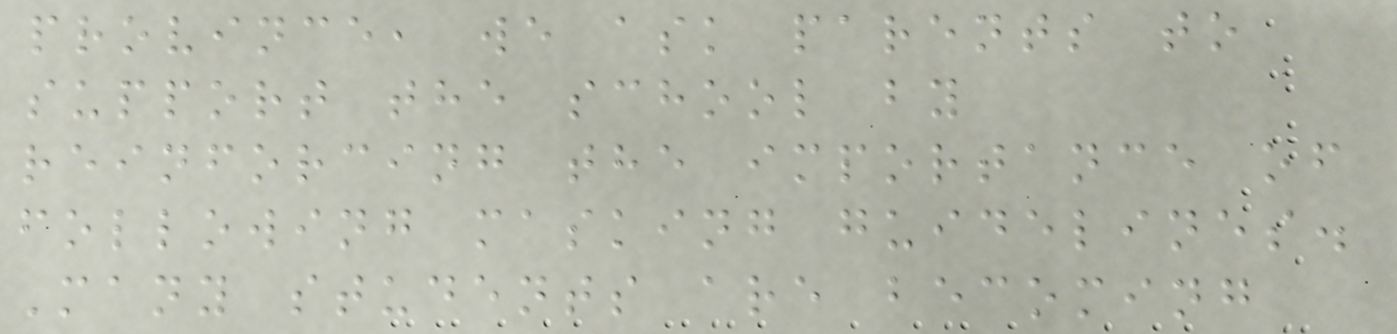province, we ask parents to
support the school by
reinforcing the importance of
following masking guidelines.
Many students are becoming
